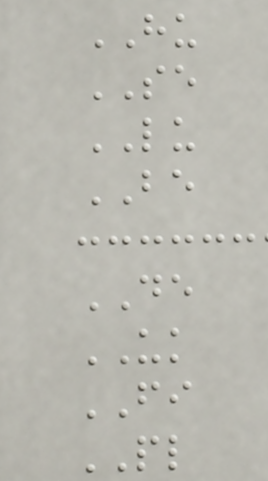HU
SE
LU
BE
DE
UK
FI
PL
